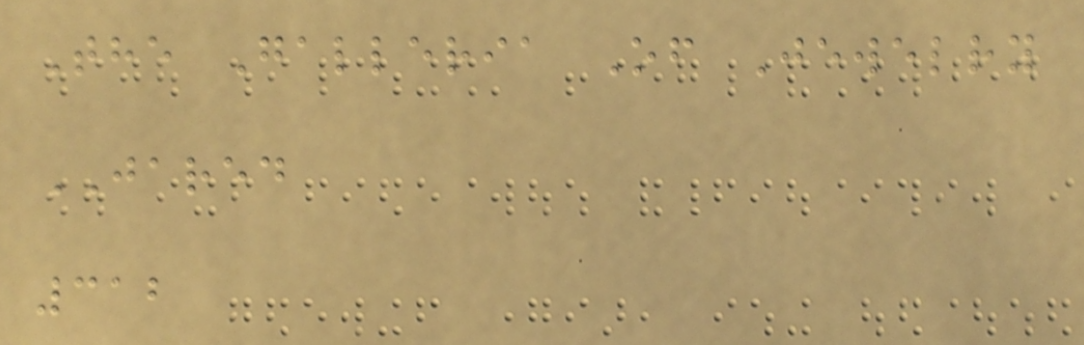The Galleria Of Jewelry
JARED
312
